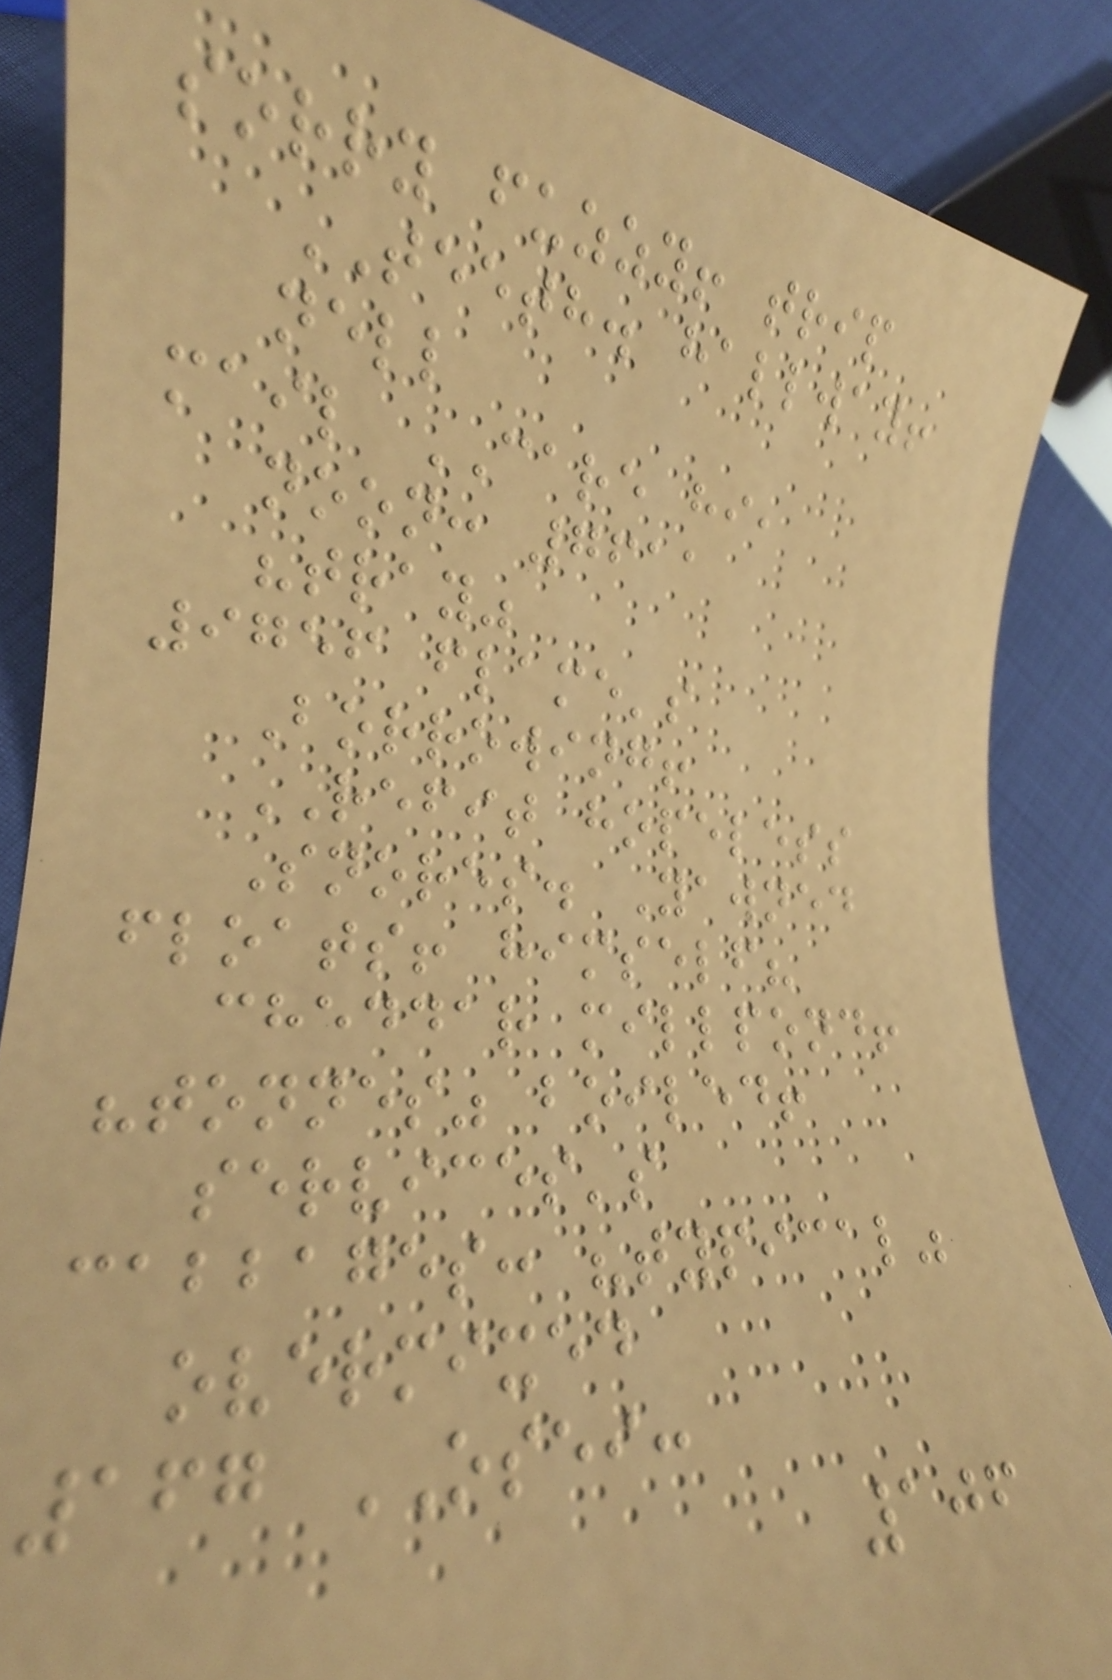sorry fuzzy! trip
TEETH. hallway!
nell
mail CARE hi,
noon: 7611
"tray"
9756 flame's
Borrowing!
REFIT hopeless
Snores. Yawned
floats! himself?
cheddar millpond!
"tonnes" boiled!
services's
cabbages: "typical"
overmixed
167 OSEI:
106
